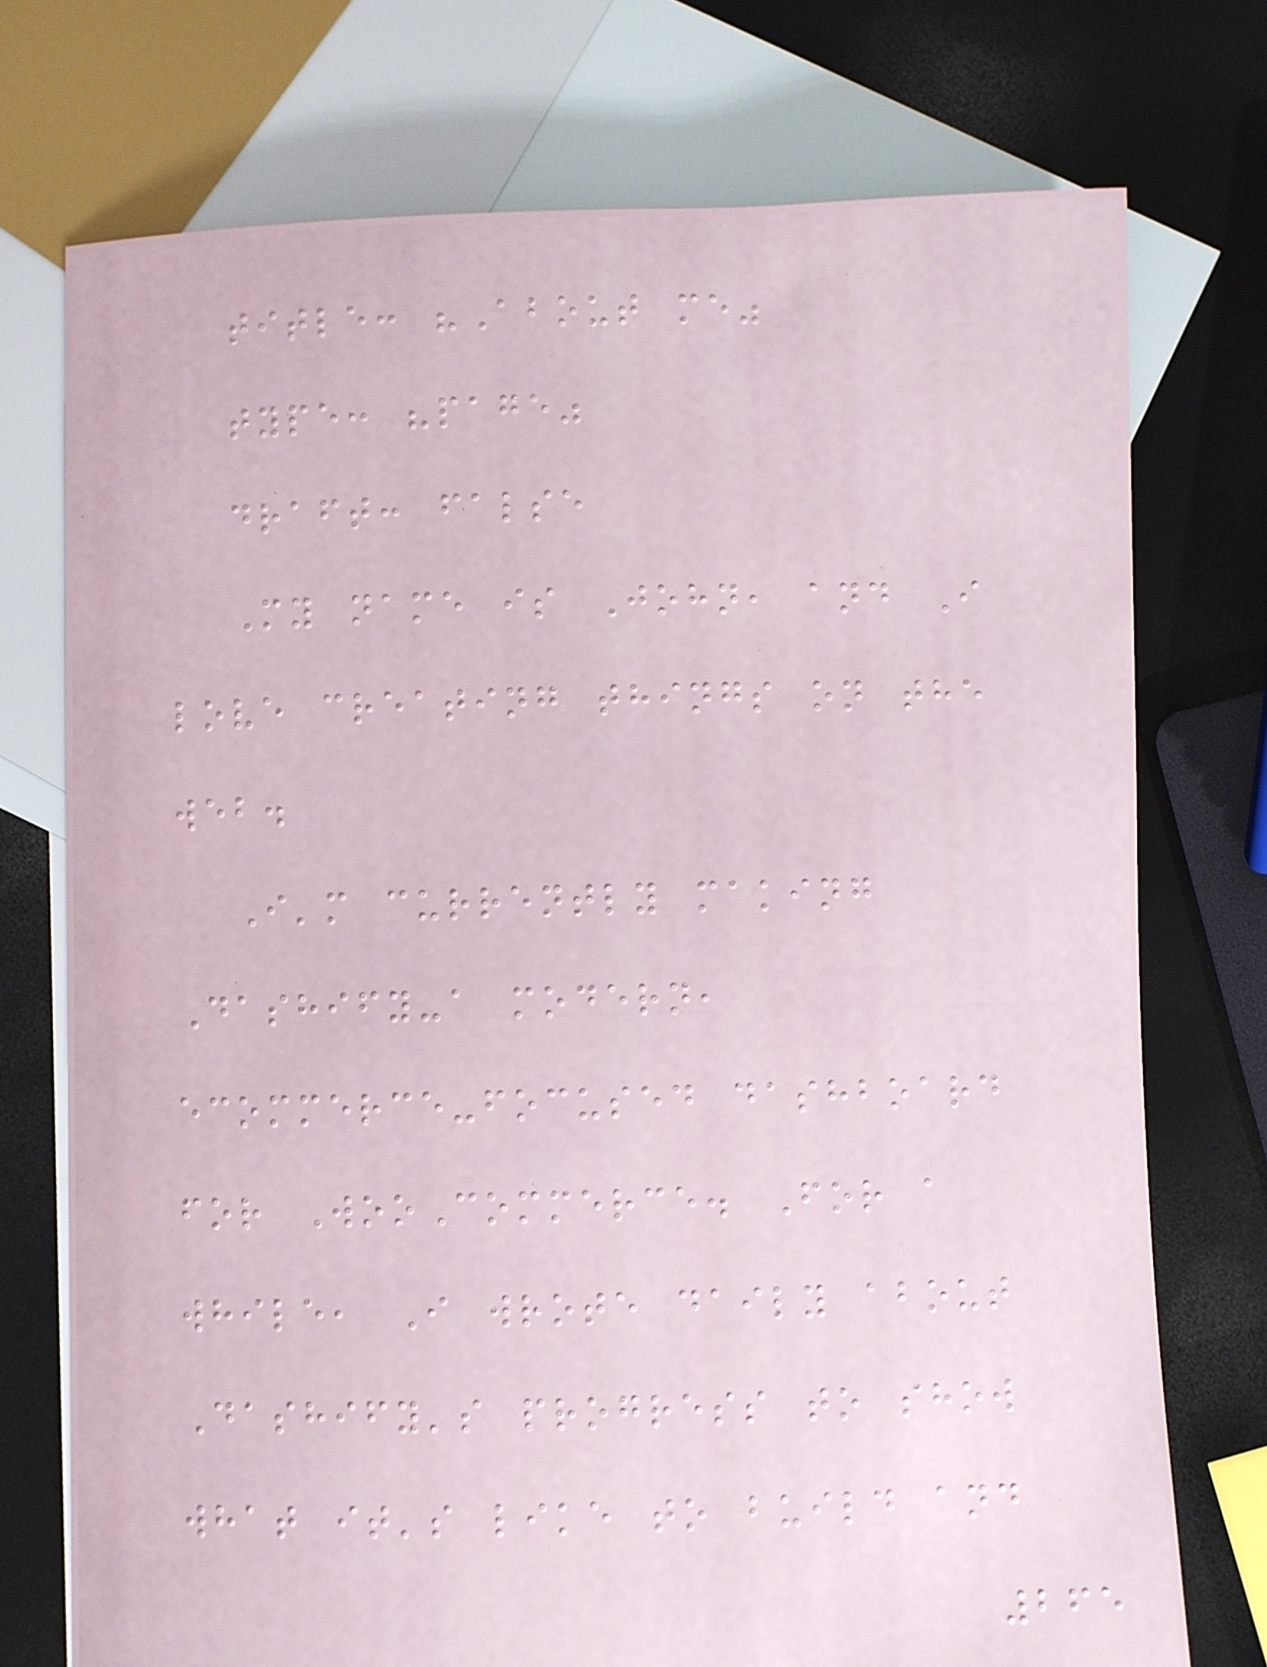title: "About me"
type: "page"
draft: false
My name is John, and I
love creating things on the
web.
I'm currently making
Dashify-a modern,
ecommerce-focused dashboard
for WooCommerce. For a
while, I wrote daily about
Dashify's progress to show
what it's like to build and
265
